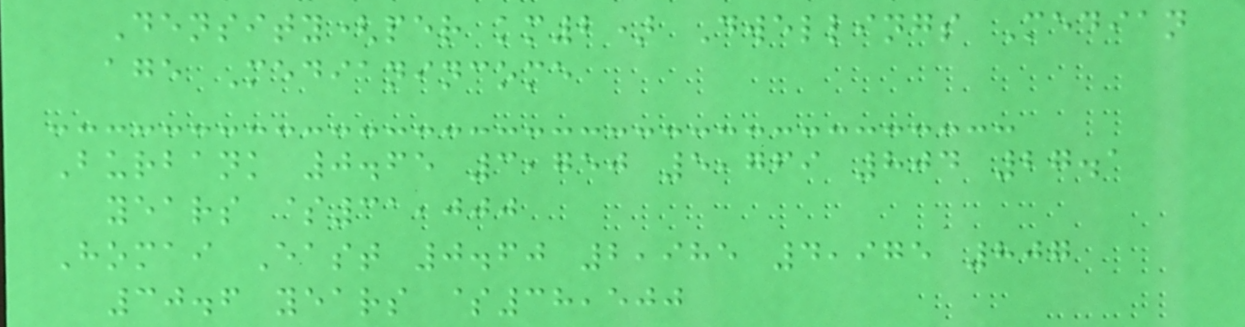Density(per km2) Dwellings Median
age Medianincome
Burbank 0.65 3,750 5,769 804 27.1
years $31,000
Homai East 0.60 2,985 4,975 807
30.6 years $38,500
